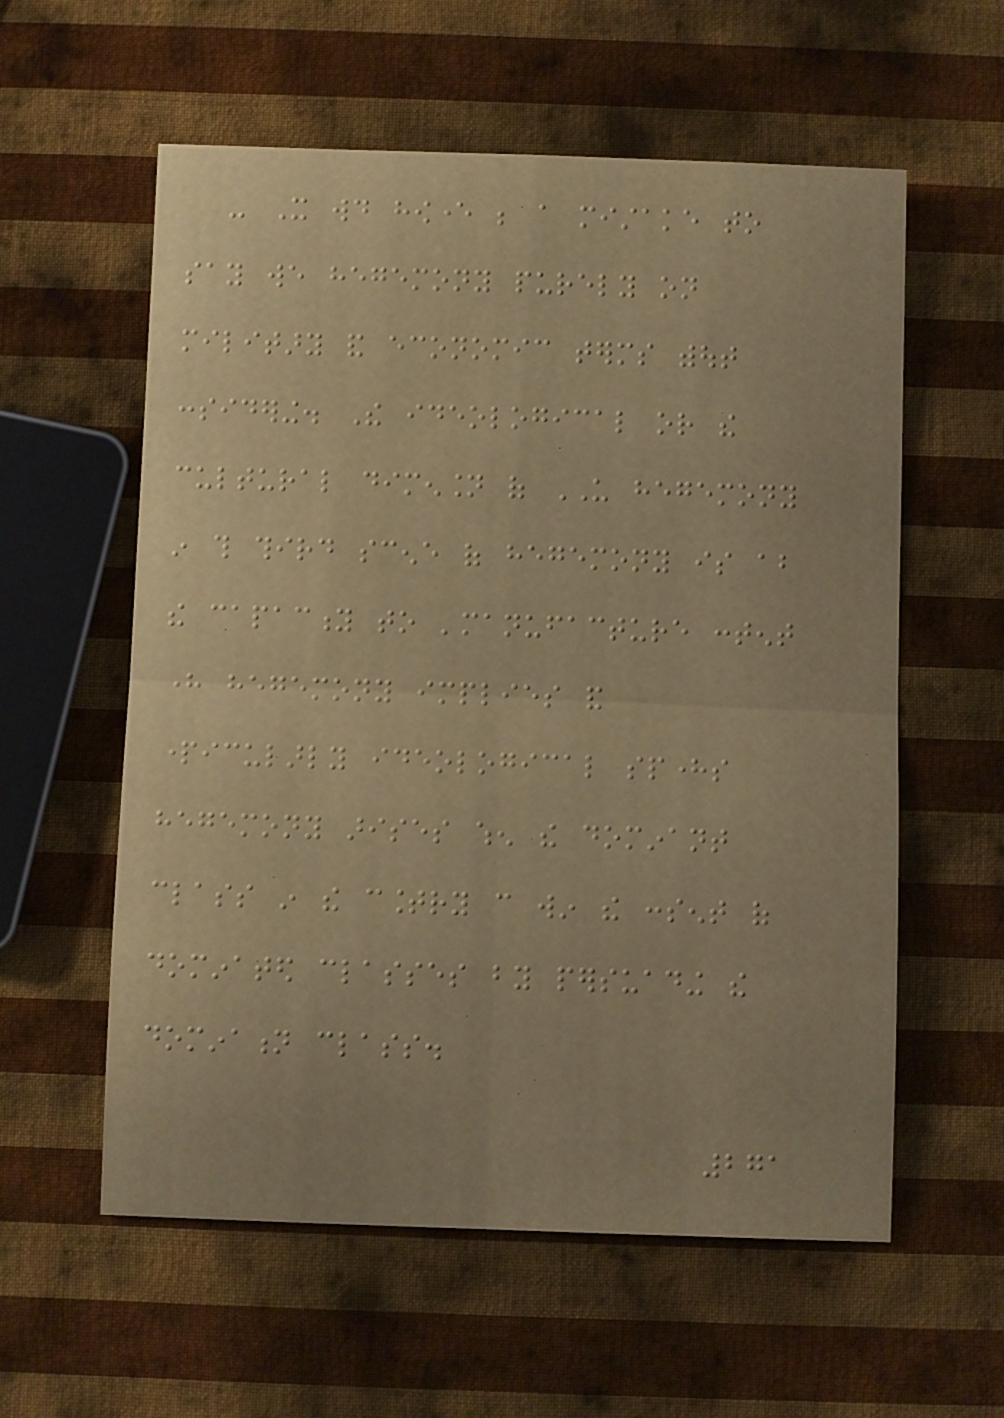- It would however be a mistake to
say we hegemony purely on
military and economic terms without
considering. The ideological or the
cultural dimension of US hegemony
in this third scene of hegemony is about
the capacity to 'manufacture content
here hegemony implies and
particularly ideological spheres
hegemony arises when the dominant
class in the country can win the consent of
dominated classes by persuading the
domination class.
271
